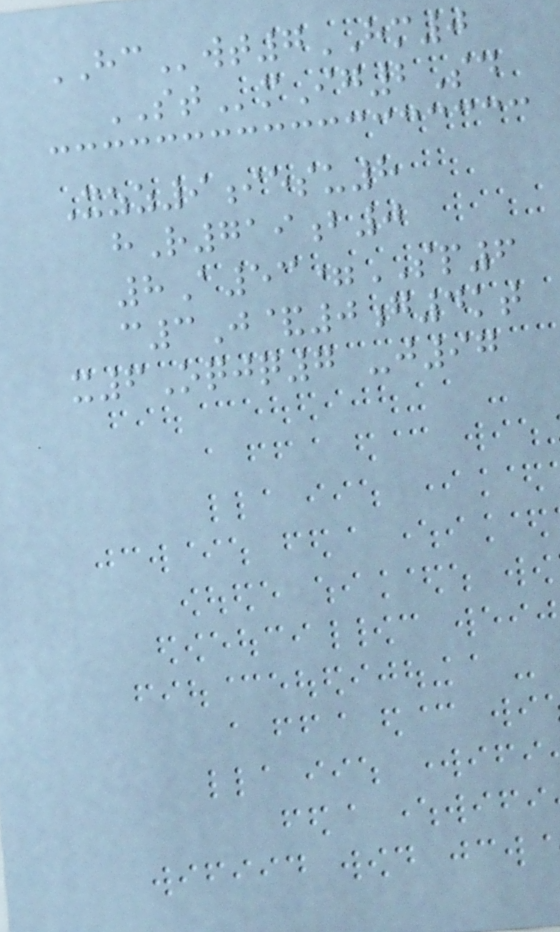HCwt7HM0
STmIg2Sd
Xzz9iesu8
hR719b0
8A53=SP6
c3J&0g4kt
x6Oqjq7 -j97
